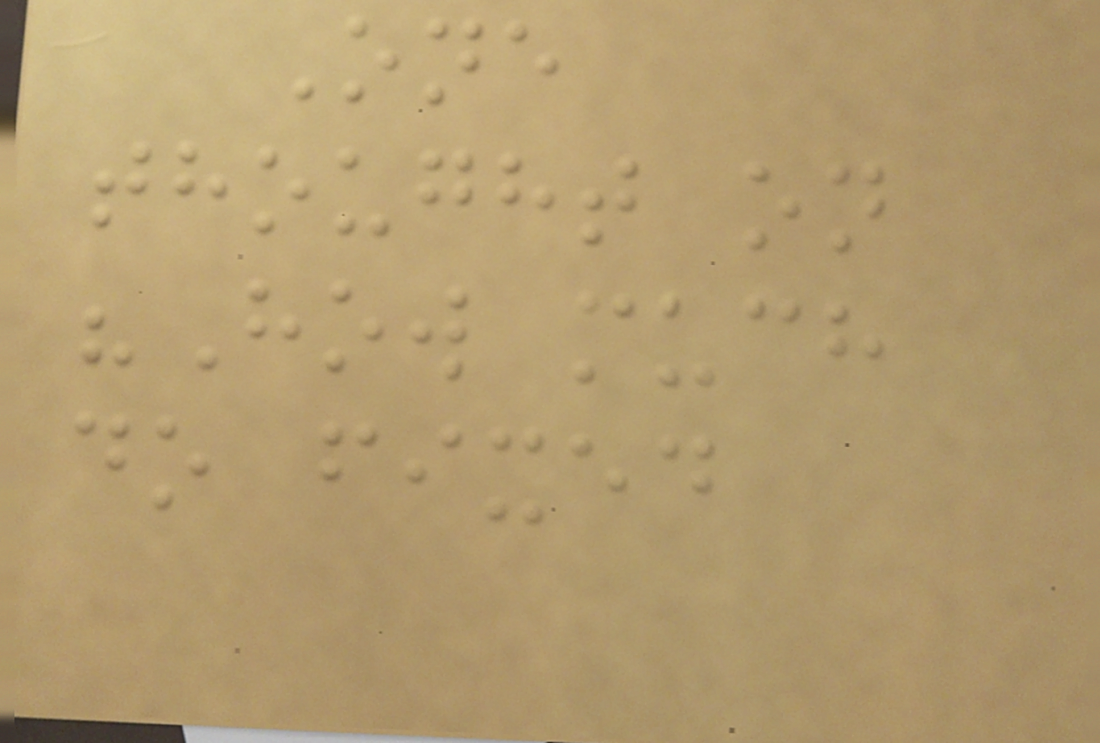One
thought on
"How much
do fixed
